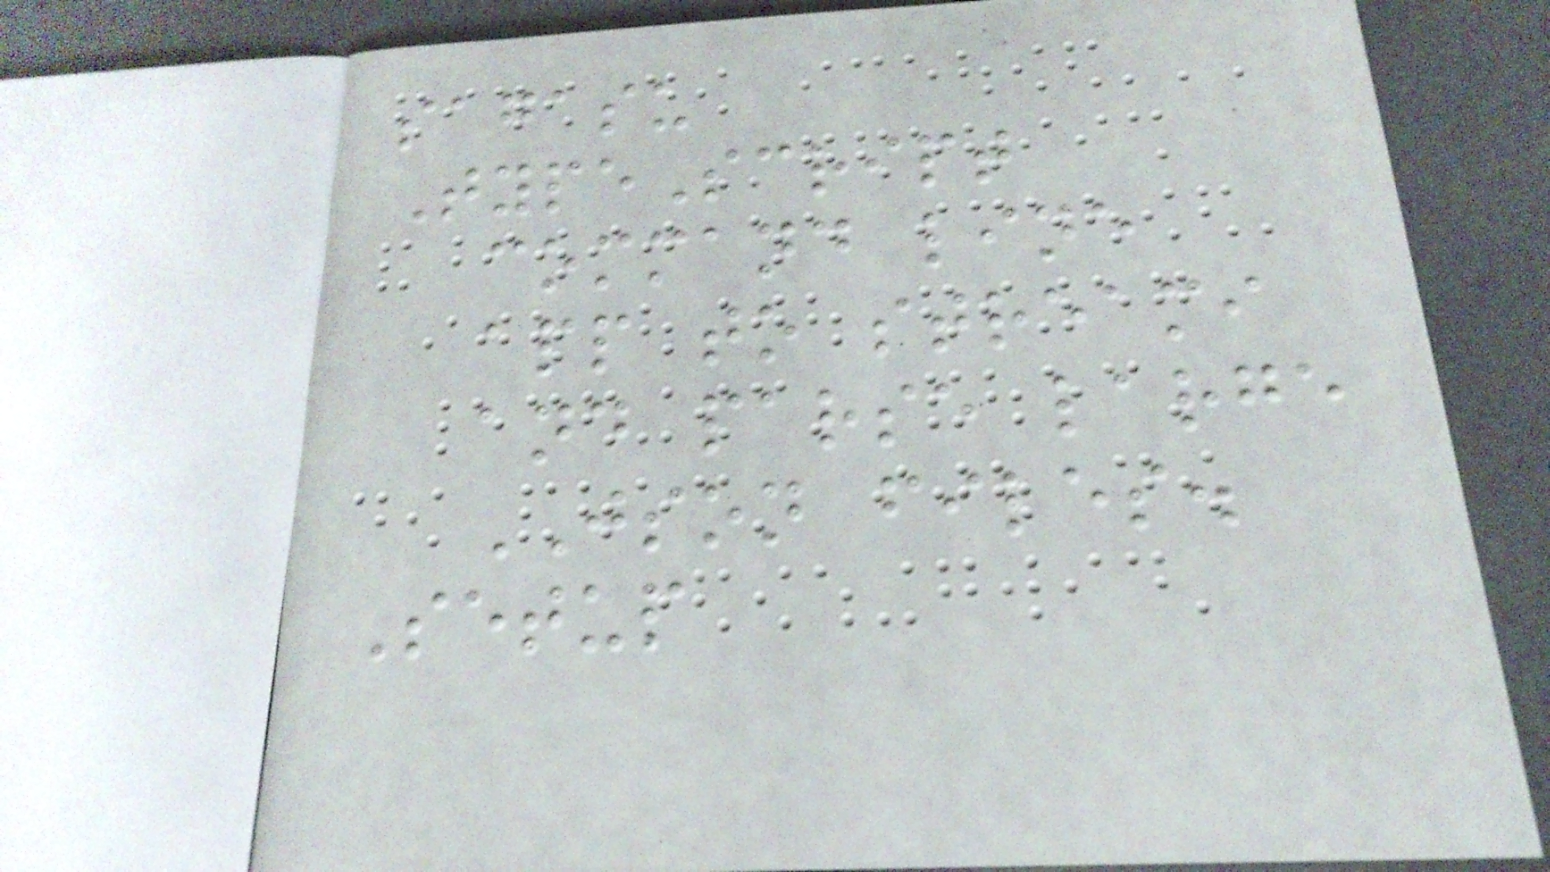sagasu
TypeScript
command line
app to streami
and parse large
JSON files.
Setup
